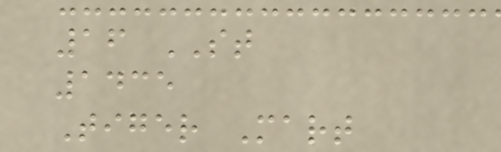16 ST
1435
Tiger Mart
